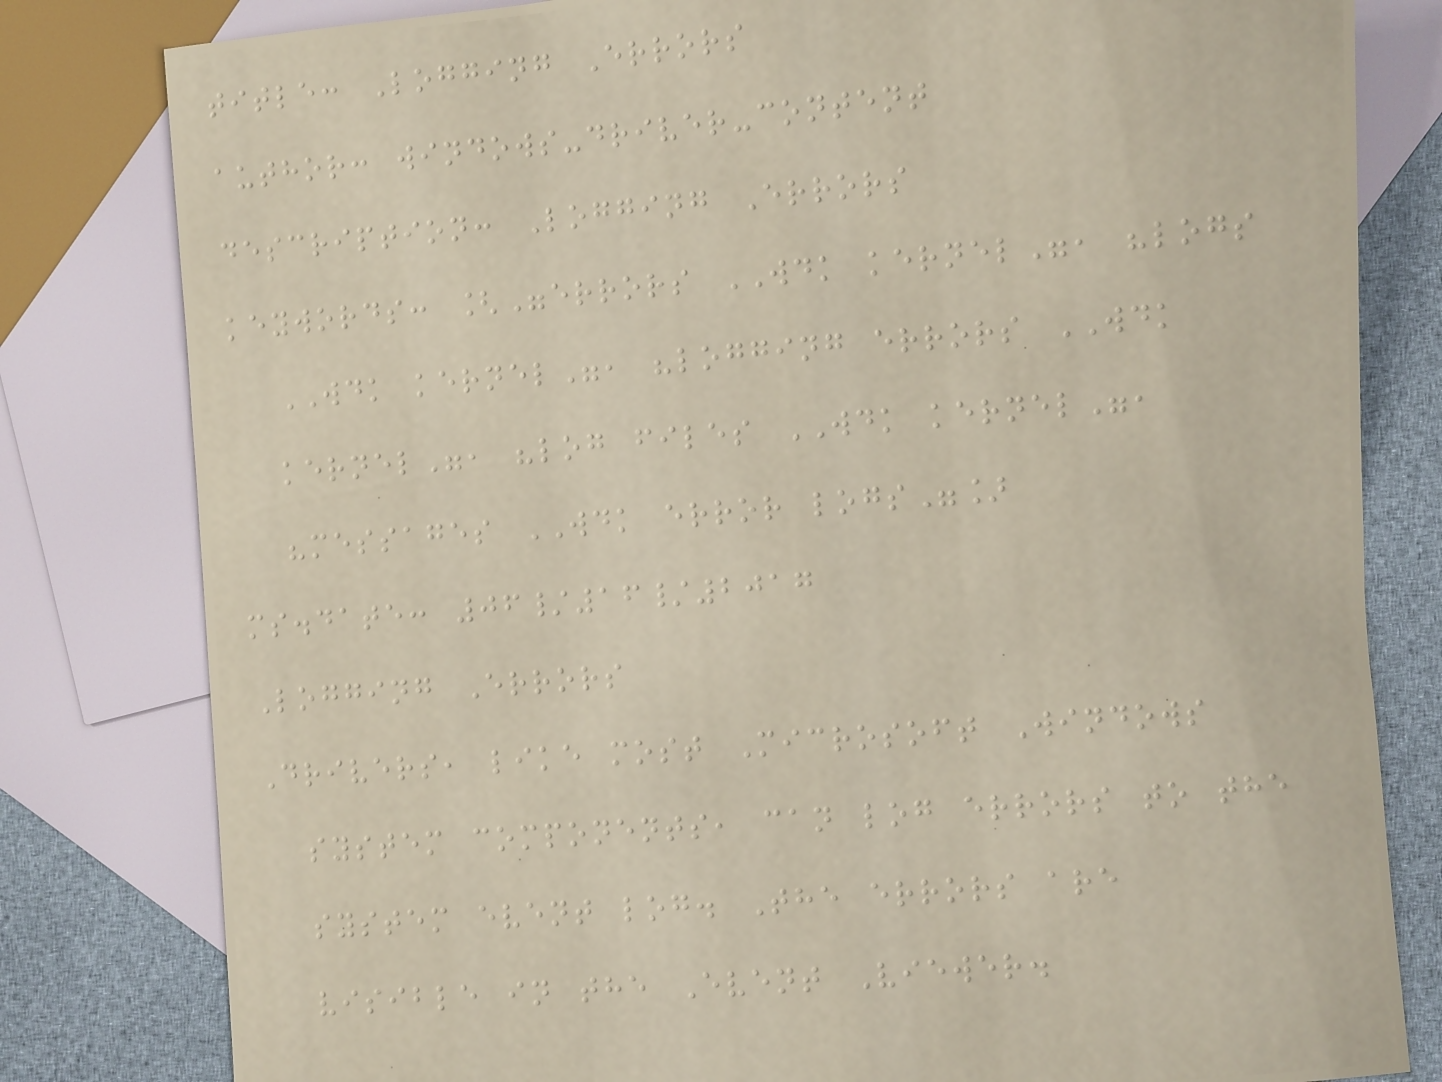title: Logging Errors
author: windows-driver-content
description: Logging Errors
keywords: ["errors WDK kernel", "logs
WDK kernel", "logging errors WDK
kernel", "log files WDK kernel",
"messages WDK error logs"]
ms.date: 06/16/2017
Logging Errors
Drivers, like most Microsoft Windows
system components, can log errors to the
system event log. The errors are
visible in the Event Viewer.
